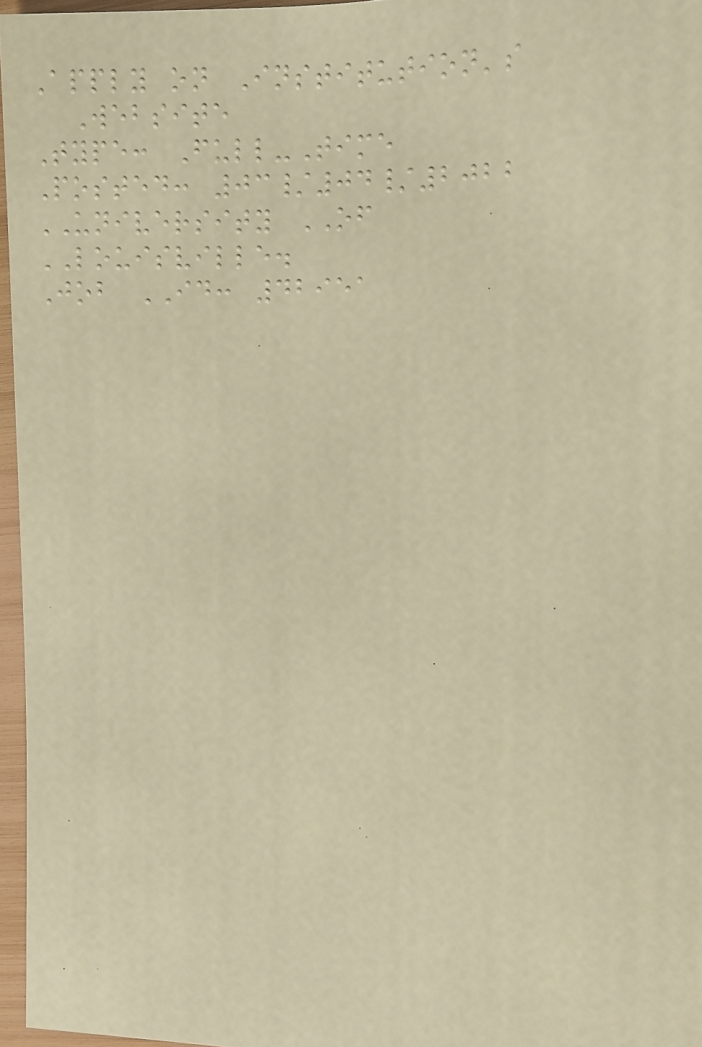Apply on Institution's
Website
Type: Full-Time
Posted: 03/04/2022
UNIVERSITY OF
LOUISVILLE.
Job ID: 42951
